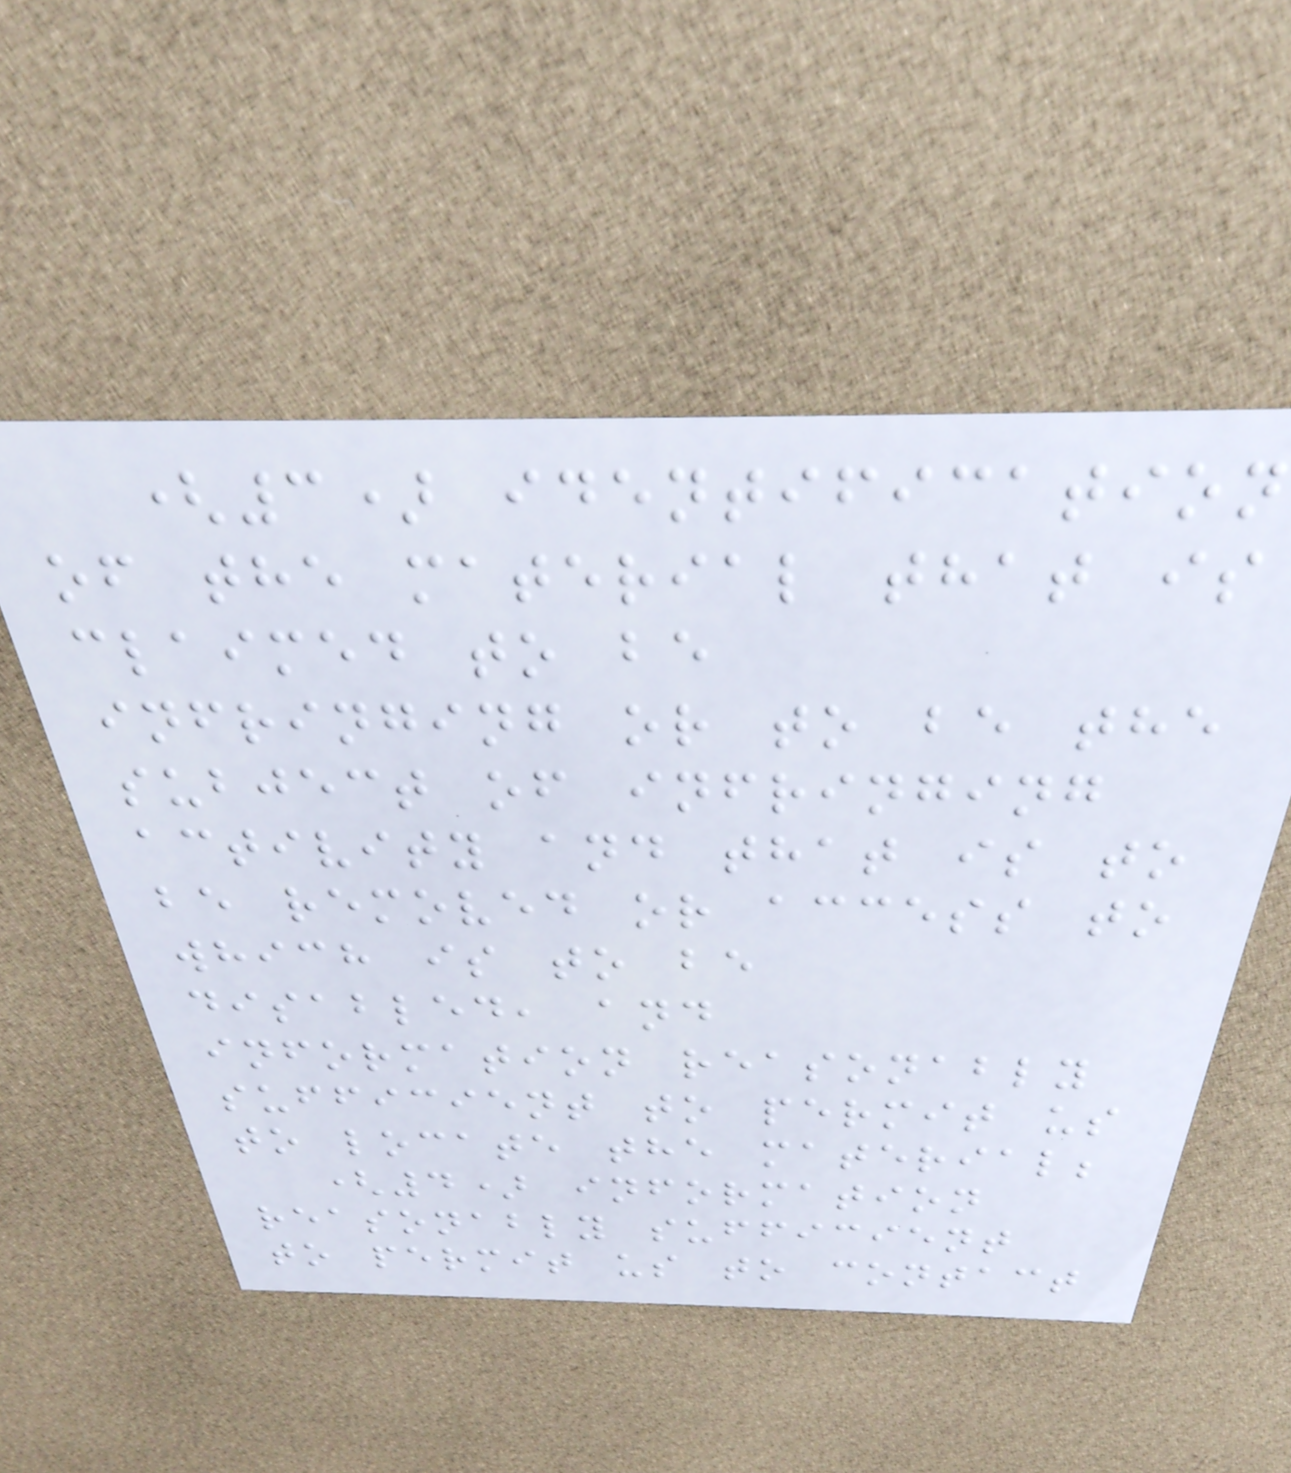(3) identification
of the material that is
claimed to be
infringing or to be the
subject of infringing
activity and that is to
be removed or access to
which is to be
disabled, and
information reasonably
sufficient to permit us
to locate the material;
(4) information
reasonably sufficient
to permit us to contact
